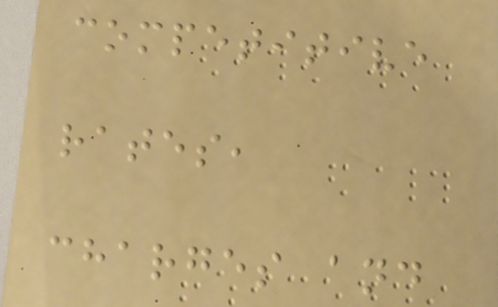competitive
rates,
charges and
